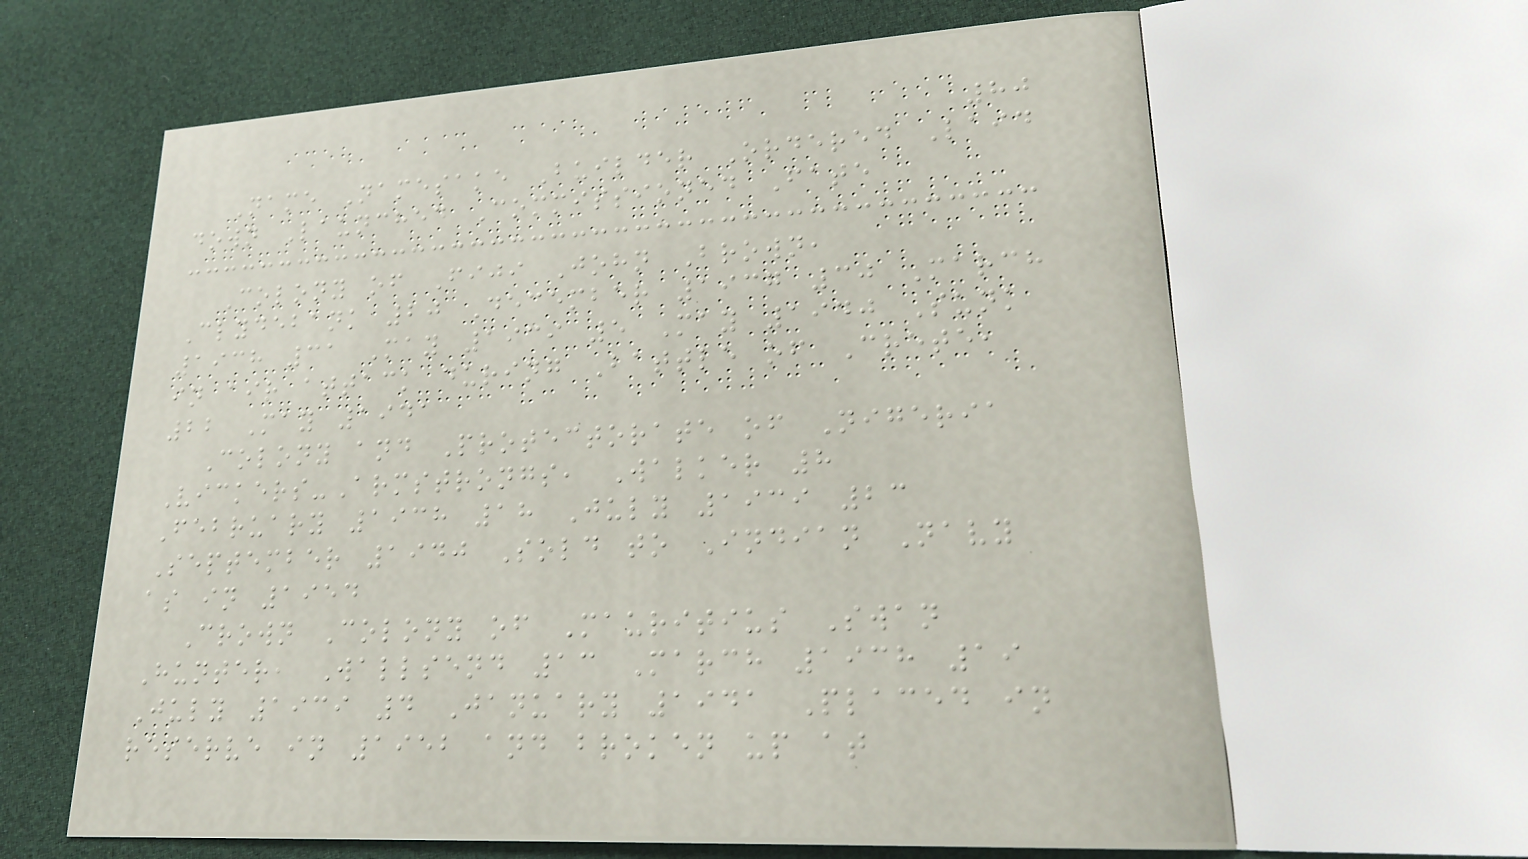80
Name Namesake Builder Ordered Laid
down Launched Commissioned Fate
Colony of Fiji John Brown,
Clydebank 20 December 1937 30 March
1938 31 May 1939 5 May 1940 Sunk
in air attack during Battle of Crete,
22 May 1941
Colony and Protectorate of Nigeria
Vickers-Armstrongs, Walker 8
February 1938 18 July 1939 23
September 1940 Sold to Indian Navy
as in 1954
Crown Colony of Mauritius Swan
Hunter, Wallsend 13 March 1938 19
July 1939 4 January 1941 Placed in
reserve in 1952 and broken up at
